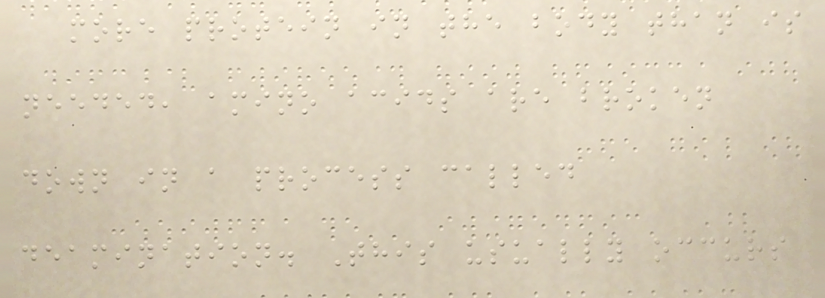more protein in the body than is
needed, amino acids are broken
down in a process called
deamination. This usually occurs
